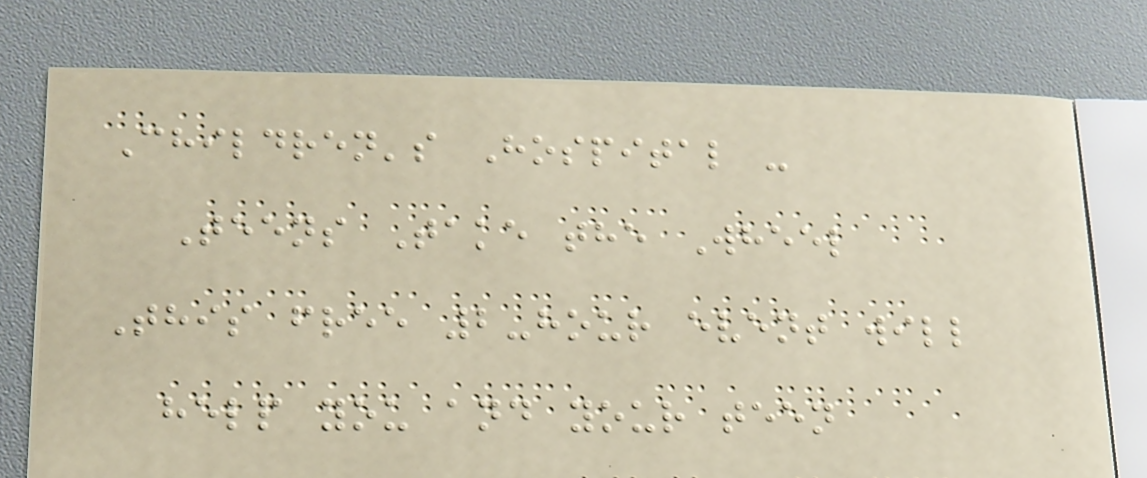Children's Hospital -
Teens Take the Wheel
This free 2-hour event will
help you and your teen
